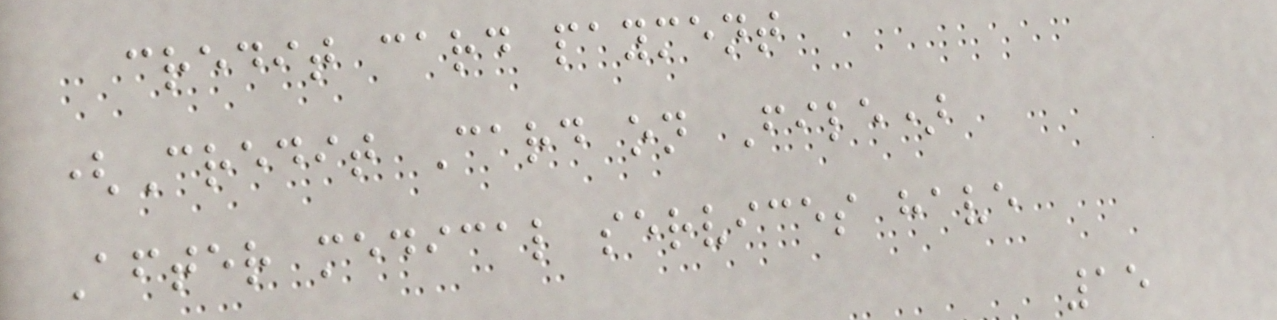credit card payment
(Credit Card on File)
After medical services have
15
